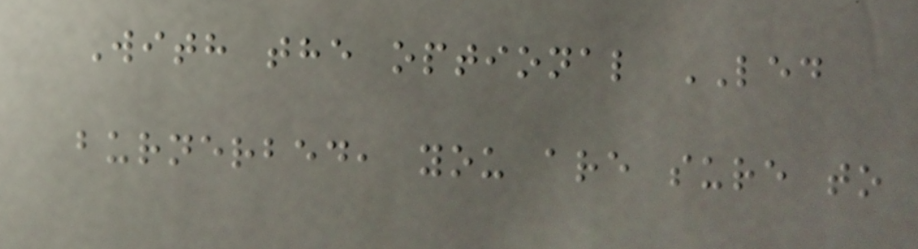With the optional LED
burnerbed, you are sure to
